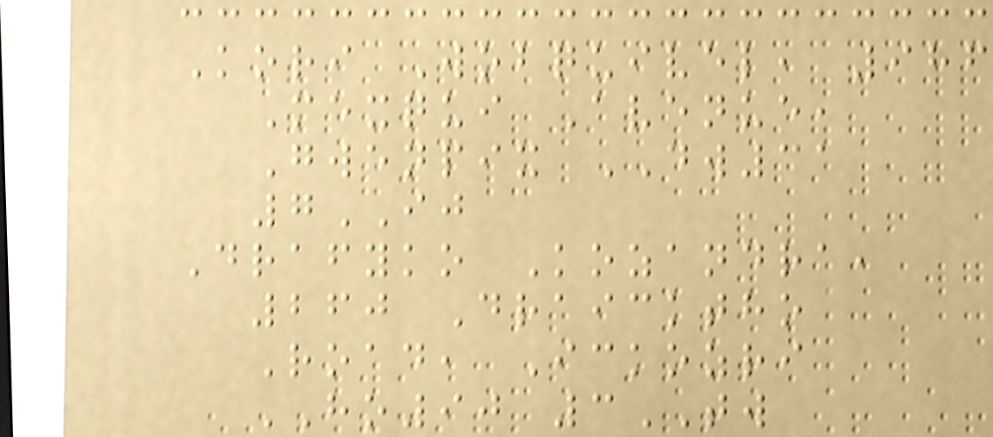Kori Wobquivel, 986
Mexqui Avenue,
Gwenpix DW31
7IJ
Drafyko Kozandra,
260 Draicktho
Road, Ickozri
HO90 3TW
